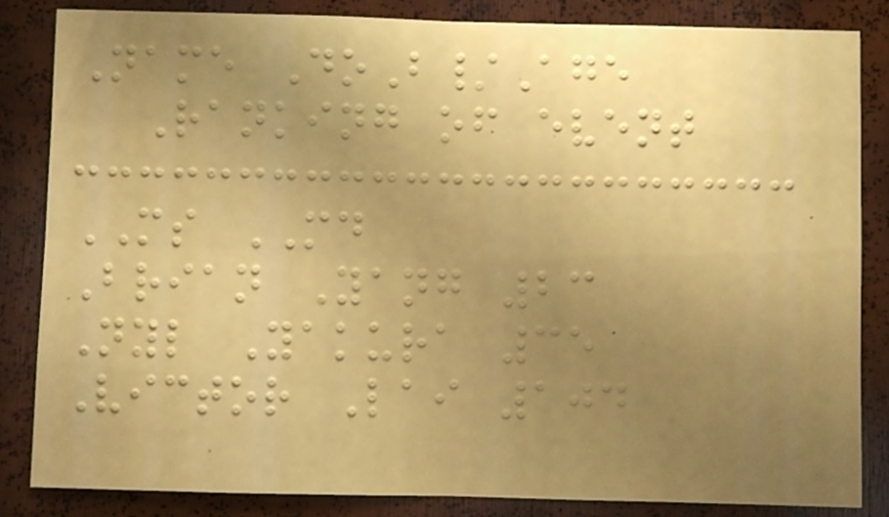Name DoB/Age
Ranking of event
MS MD
Brian Yang 23
Nyl Yakura 35
Victor Lai 104
